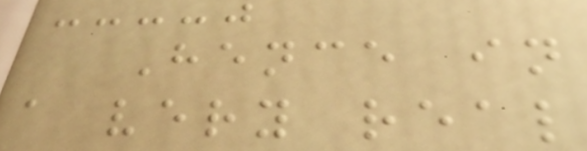Hence in
a very real
